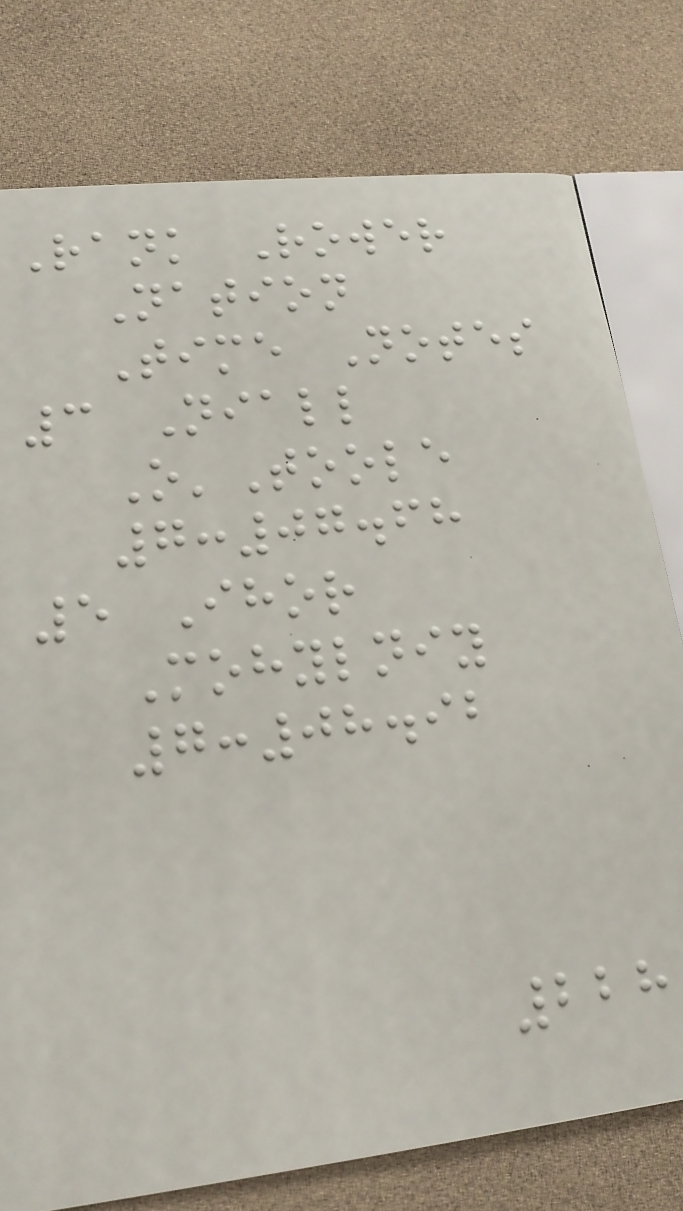Rank Rower
Nation
Time Notes
3 Niall
O'Toole
7:07.68
5 Ihor
Mohylniy
7:08.92
228
